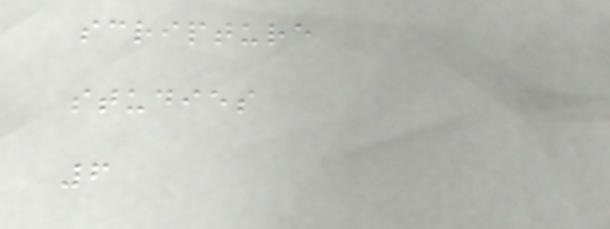scripture
studies
6
